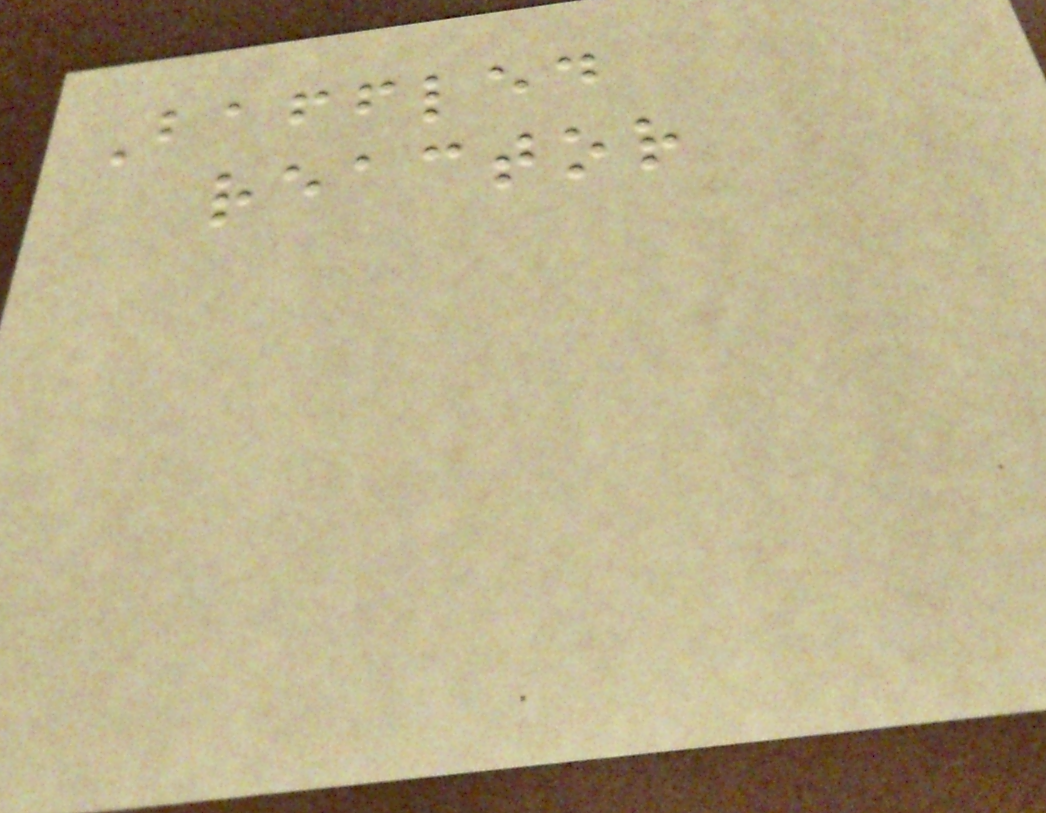Baffled
reactor
